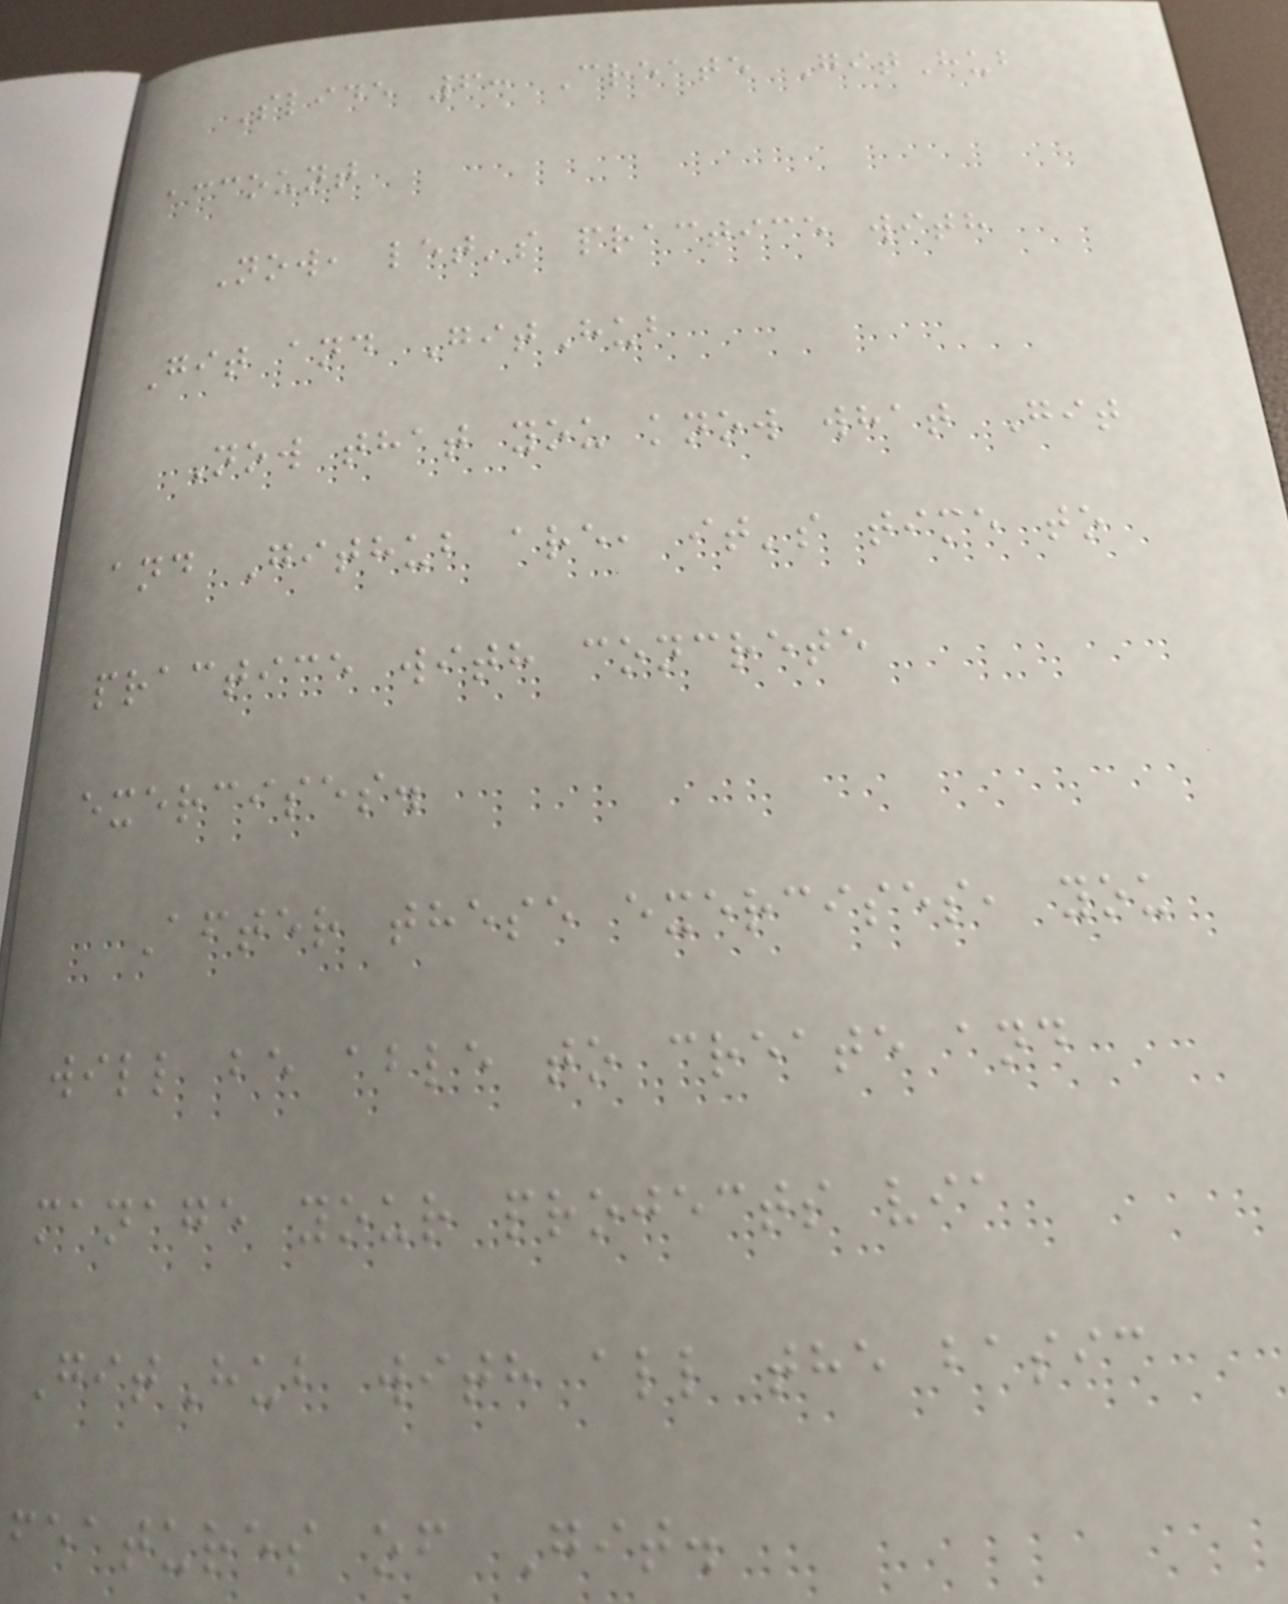Slide 6: Create GitHub
account
Now, let's practice with
Git and GitHub
Now that you know what Git
and Github are, it's time to
practice with concrete
exercises.
After these exercises, you
will be able to create and
manage your projects via
GitHub with all the basic
features of Git.
